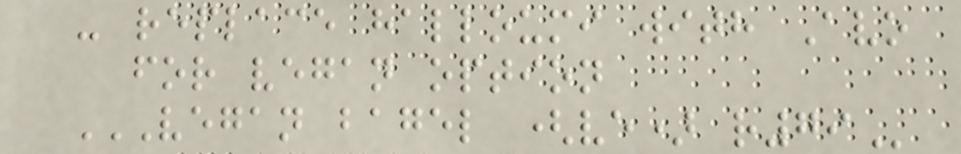- replace halloumi with Avo
for vegan option
VEGAN BAGEL (VE) R79
